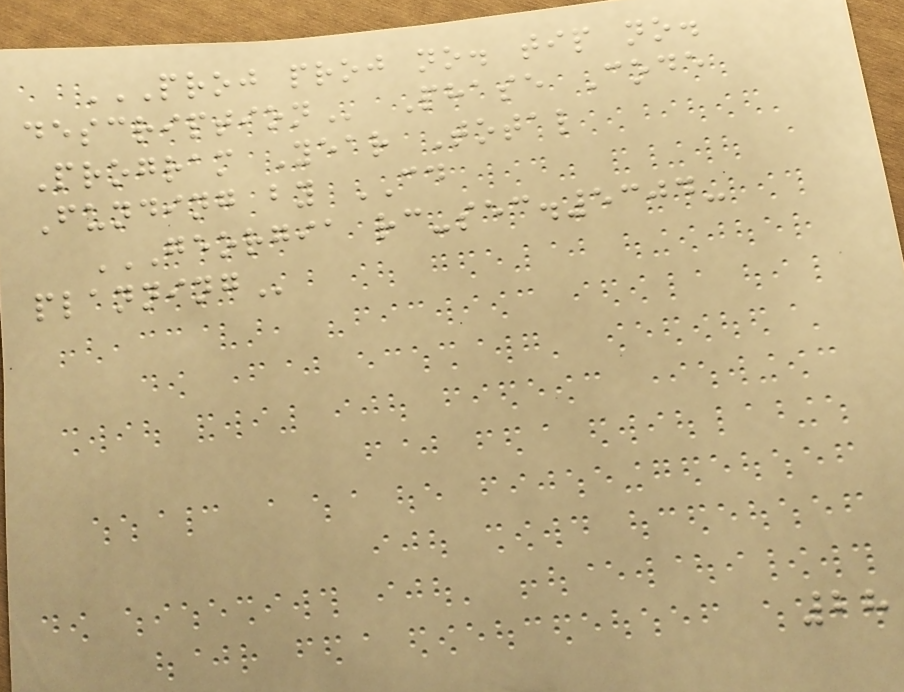PROJ PROJ NO. TIP NO.
DESCRIPTION Phase Code
Program Year Total
Funding by CD
GEORGIA RC-SEC.5304-
PLANNING
28
